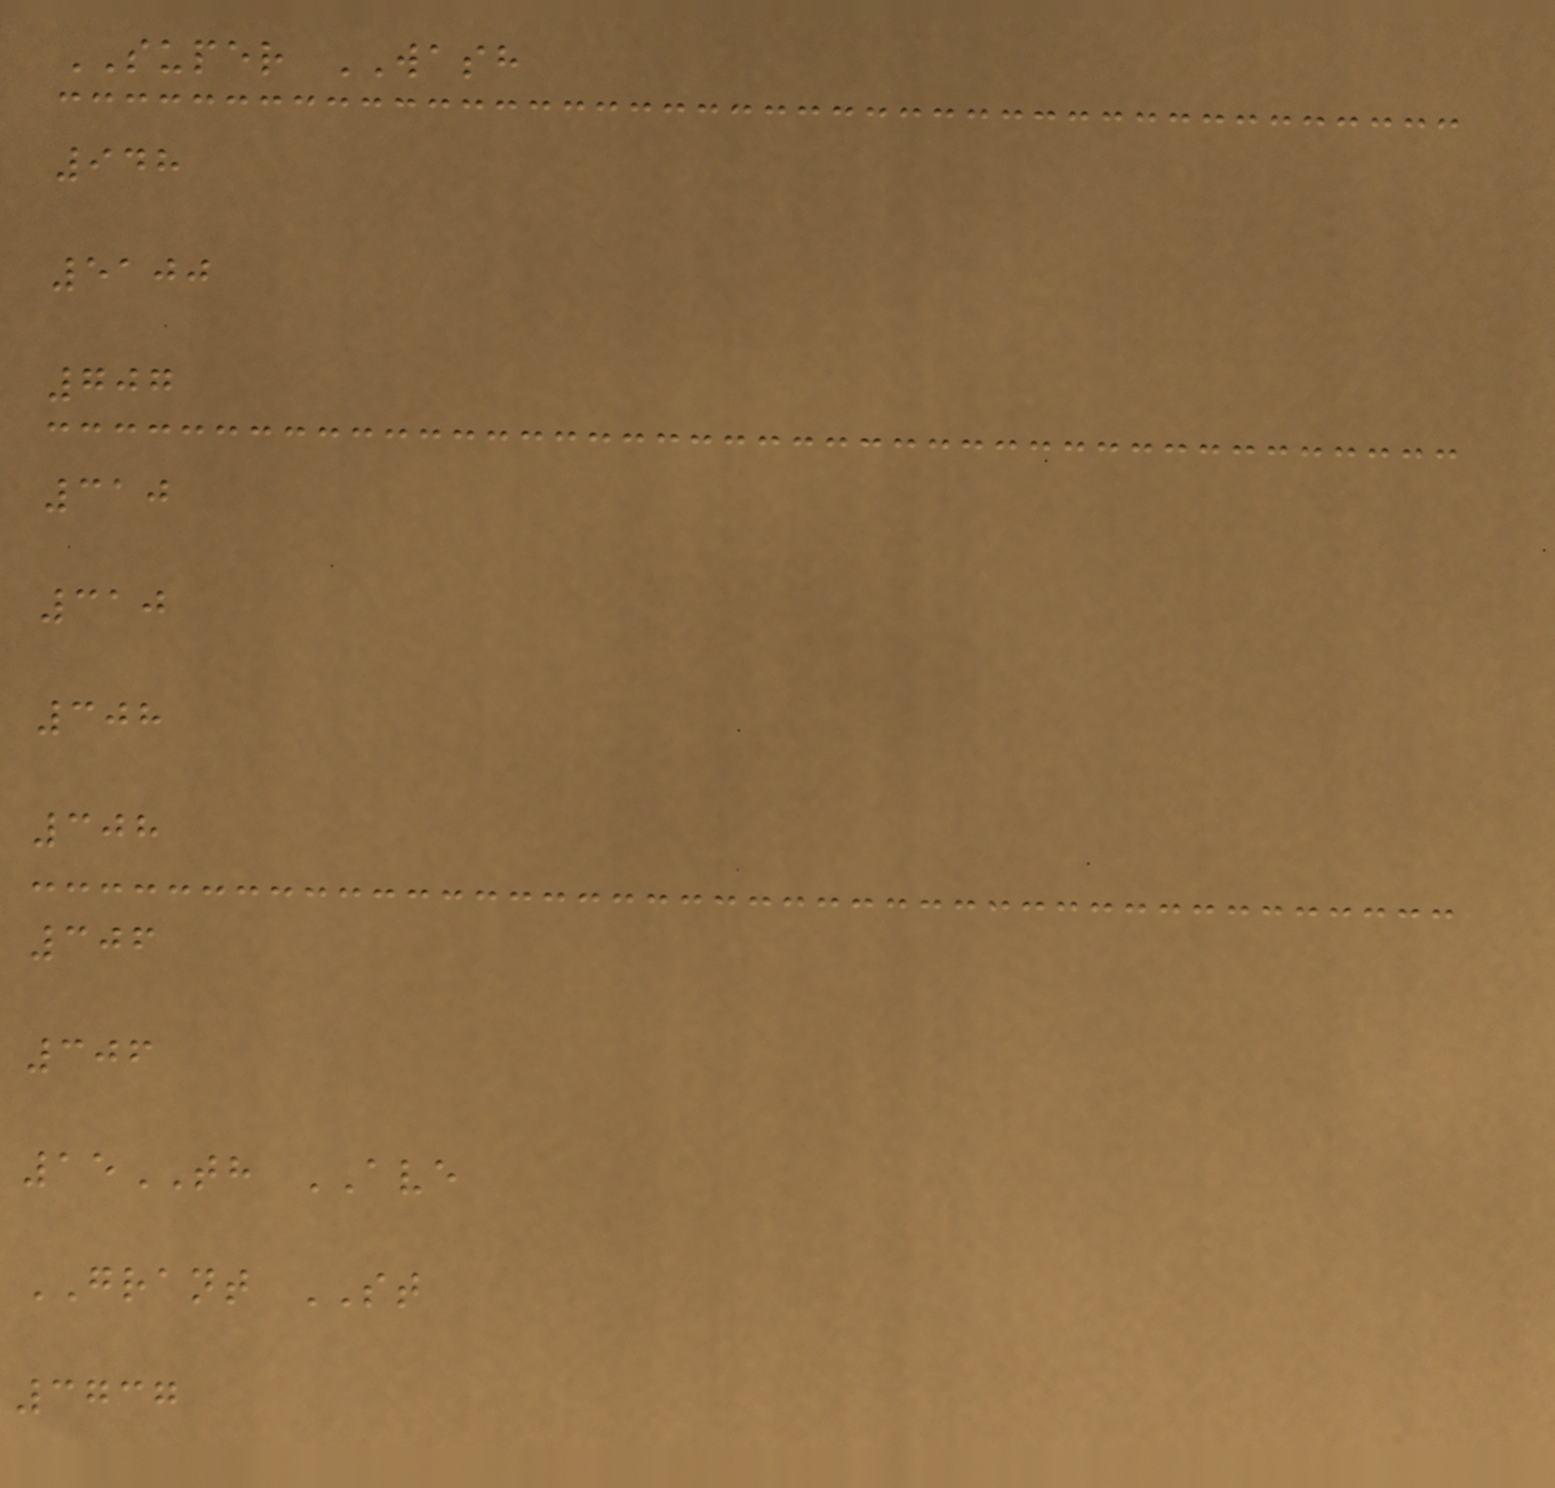SUPER WASH
948
5100
707
310
310
308
308
306
306
15TH AVE
GRANT ST
3737
